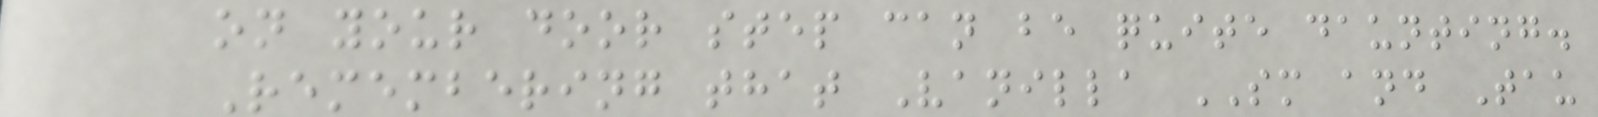on your door step can be quite daunting.
Remembering that Vanilla SM and Tau
